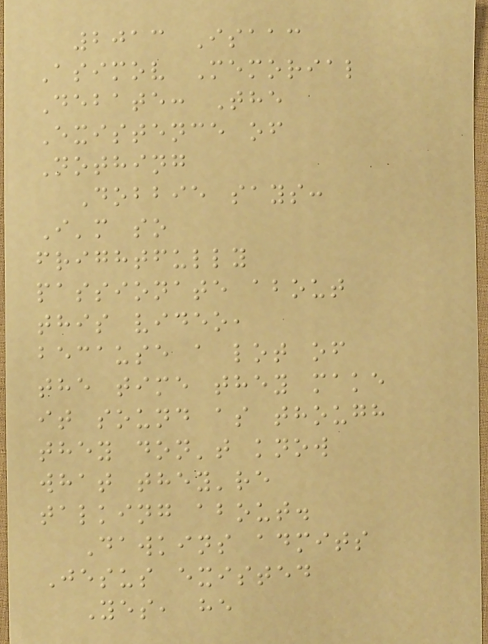2013 Isaac
Asimov Memorial
Debate: The
Existence of
Nothing
Dobbie says:
I'm so
frightfully
passionate about
this video,
because a lot of
the time they make
it sound as though
they don't know
what they're
talking about.
Dawkins admits
Jesus existed
Yes, he
